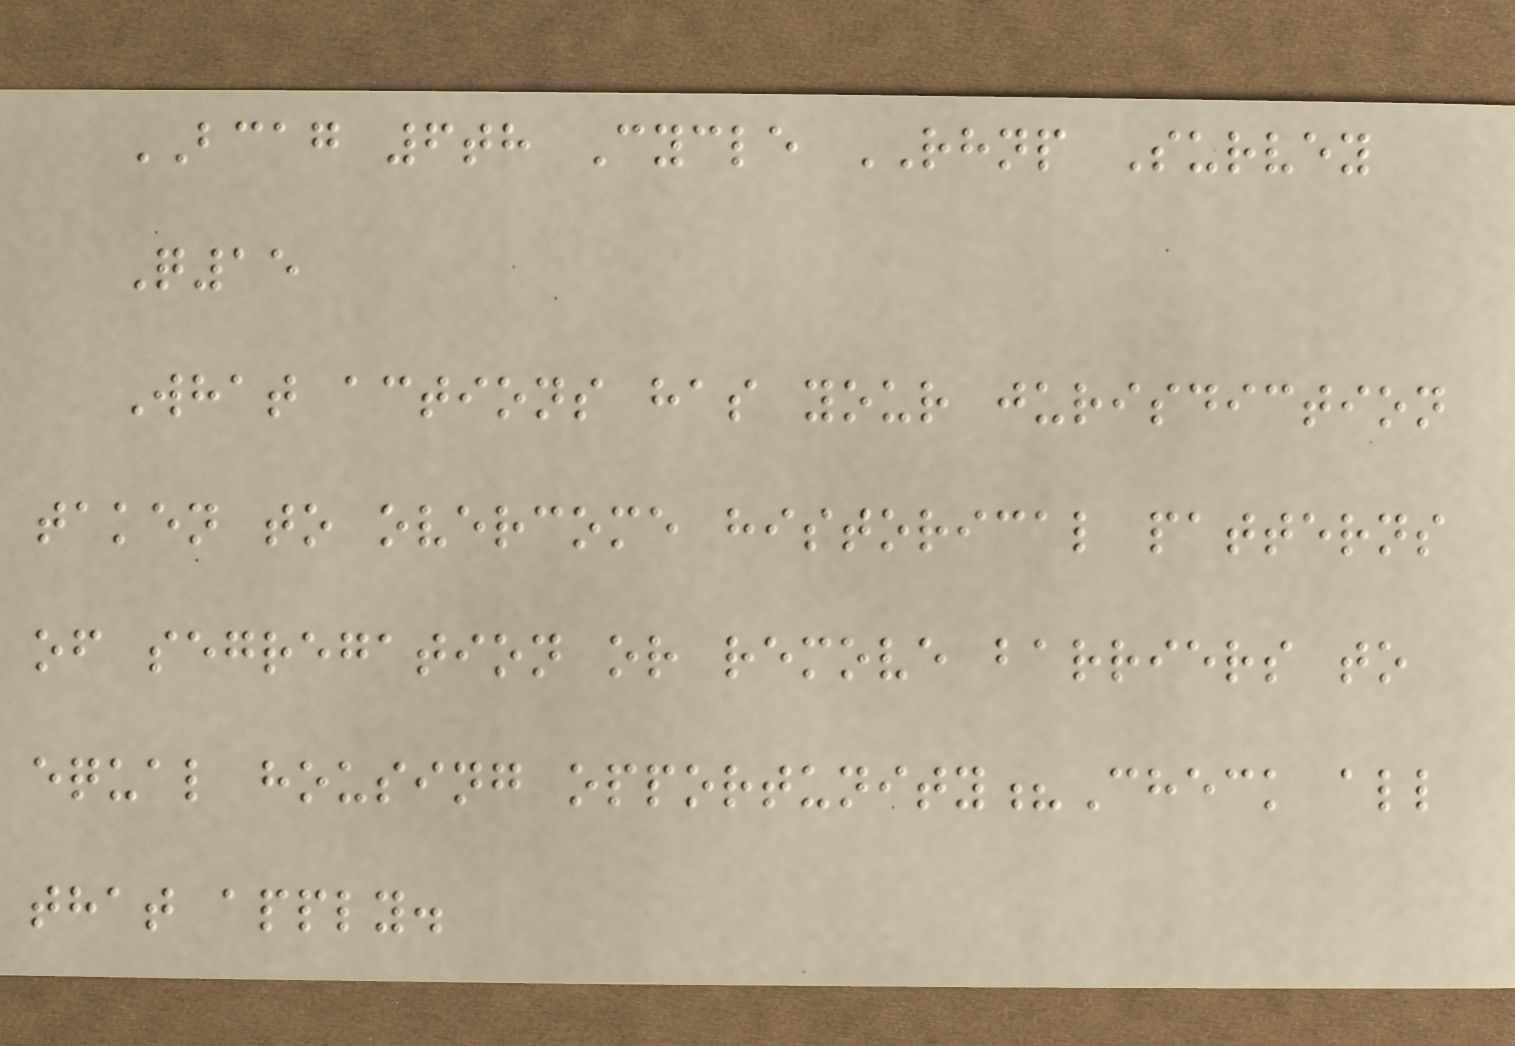BCAG 6th Cycle RHNP Survey
Q15
What actions has your jurisdiction
taken to overcome historical patterns
of segregation or remove barriers to
equal housing opportunity?Check all
that apply.
